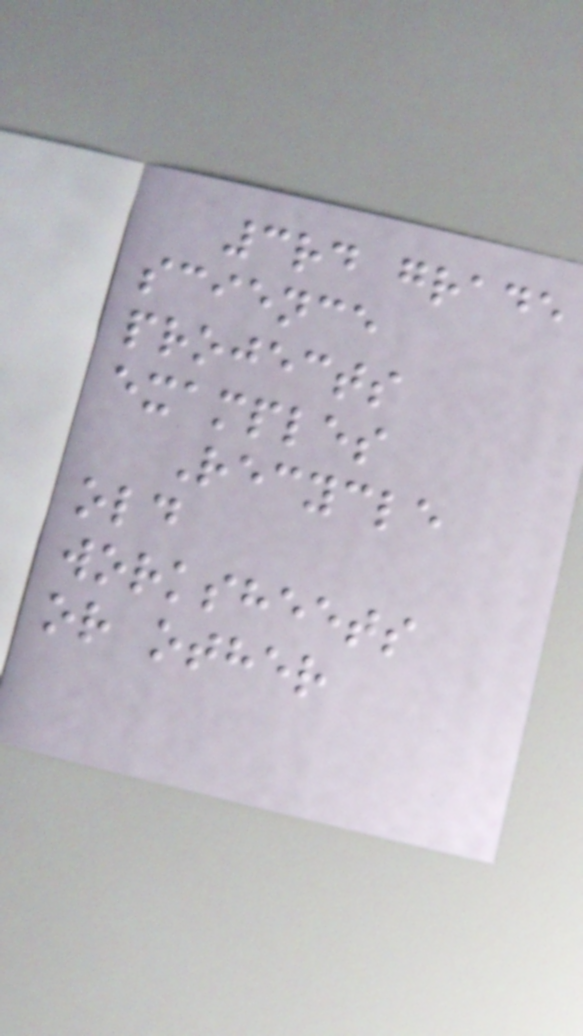3rd grade
science
projects
examples
Recycle
old
worksheets
or other
